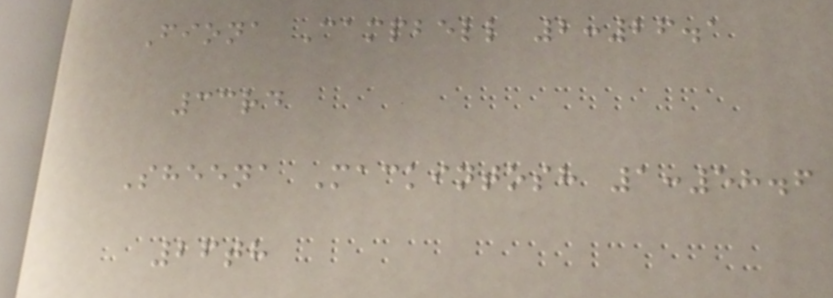Fiona Campbell 2:26.1
33rd
Sheena Mackintosh 1:58.6
26th
